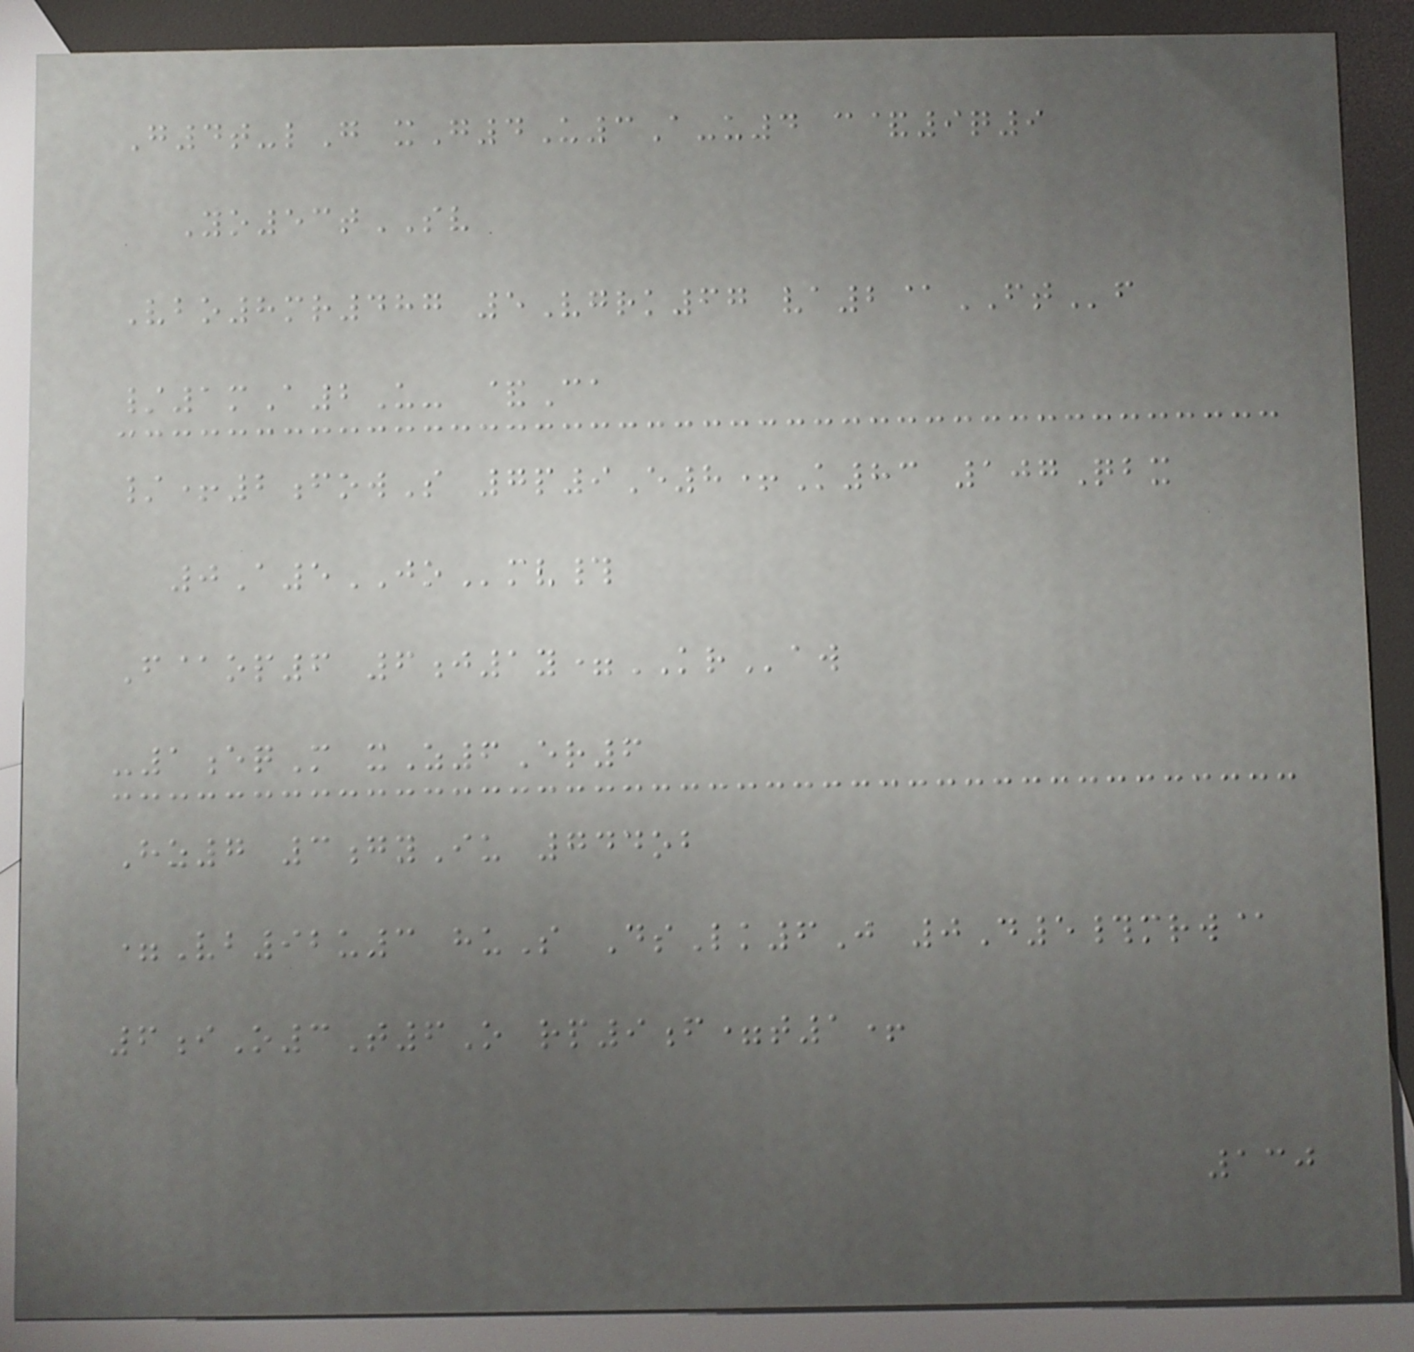G4t-lG xG4U3A-u4 c&9q9
Yo53tSV
Vbo8mr487 5Vgrk67 va2@FTf
/1mA2U- &Ca
/+2fowS 7p9E8+K83 107Qbx
0A5JOmv#
F@op6 6j1y=KRaw
-1eqM xZ6Er6
Hz7 3gyIu 744ob
=Vb92u3 huS DsLk6J 0D5#mrw@
6iO3T6O rp9f=t1+
130
